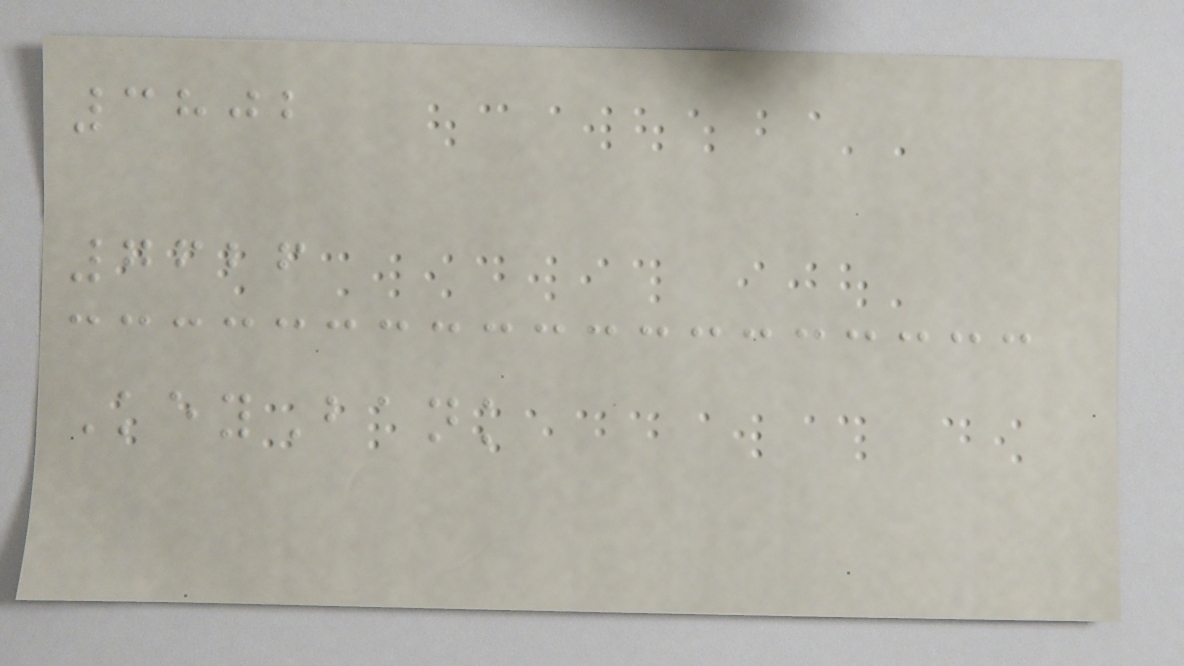3802
7626
KeyBank
